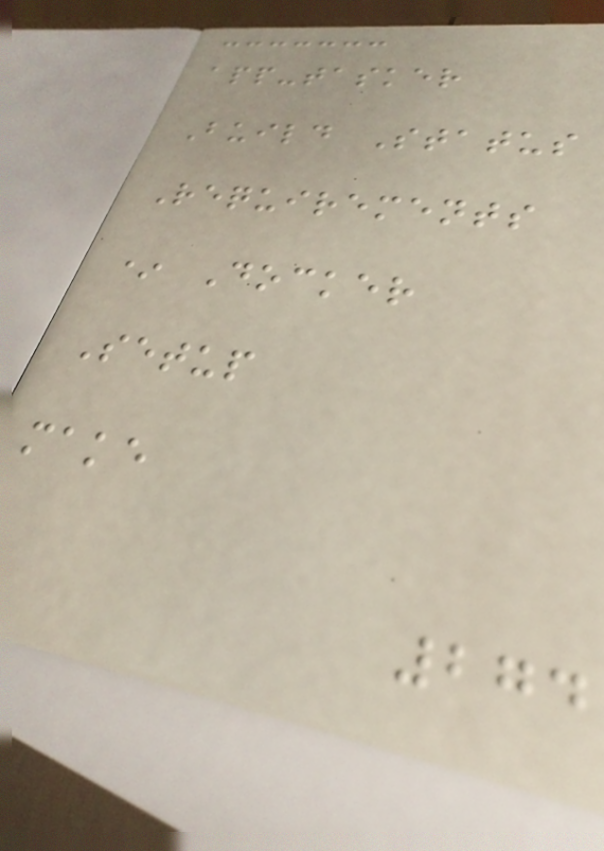app-tasker
Build Status
Requirements
* Docker
Setup
make
274
